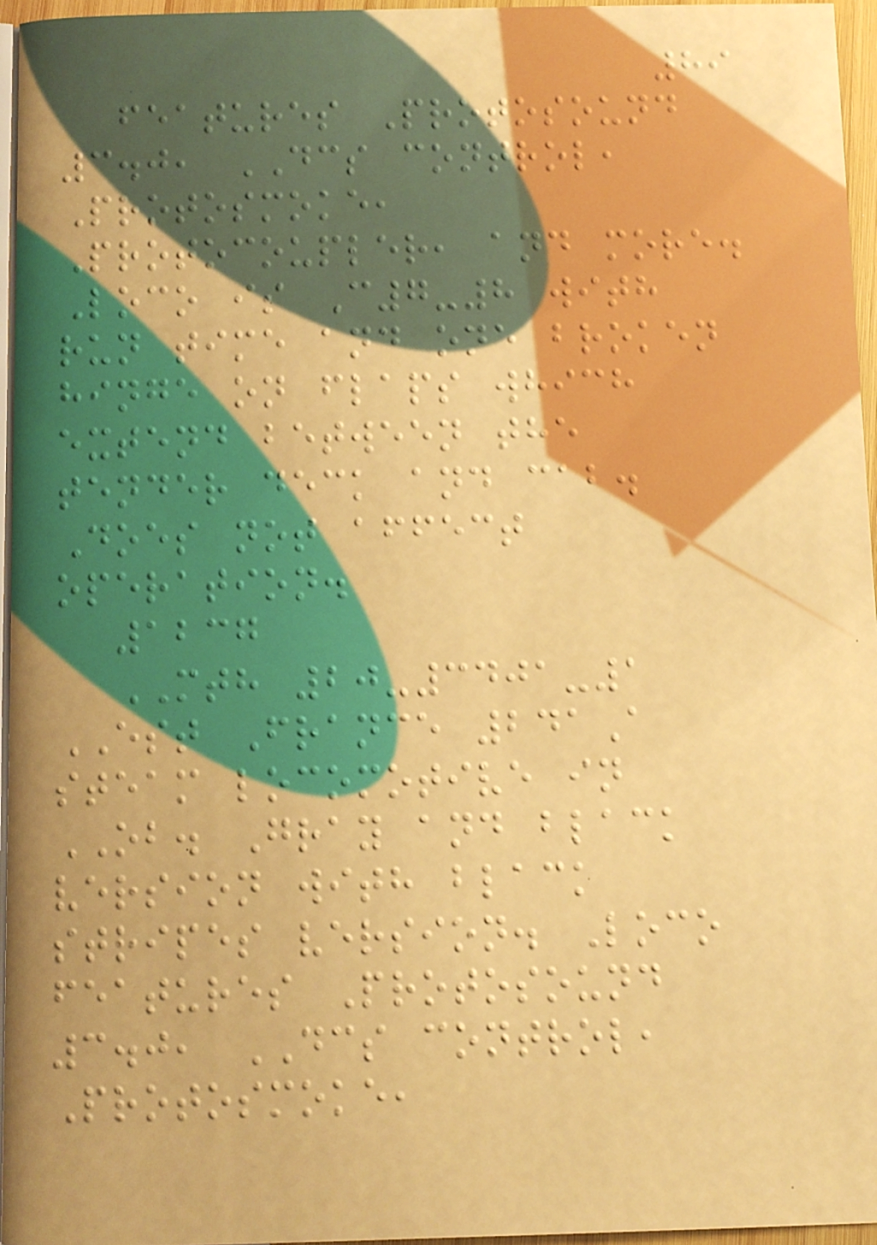89
features Protosound
3.0, DCS control,
Protosmoke,
Protocoupler, and more.
Loco is C7-8 with
run time and one broken
hinge on flaps which
extend between the
tender deck and cab.
Does not affect
operation.
1237
MTH 20-3401-1
EST France 241A
steam locomotive in
OB. Gray and black
version with black
stripes version. Loco
features Protosound
3.0, DCS control,
Protosmoke,
